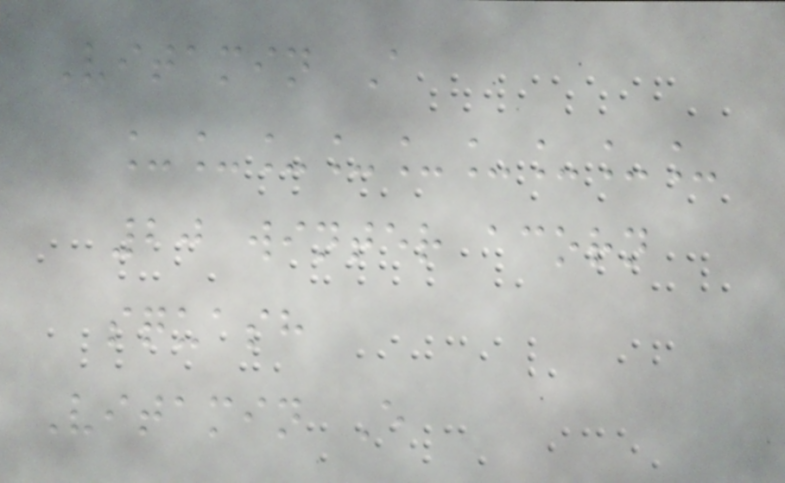Vitamin A
_________
20 winter acorn
squash
Vitamin E
